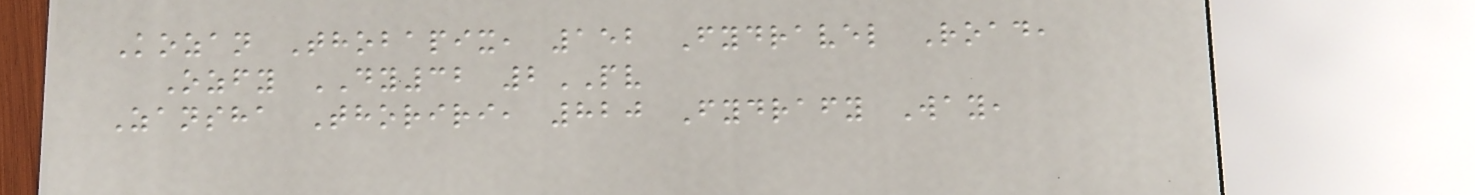Kozan Thobapix, 152 Fydravel Road,
Ozfy DY32 2PV
Zansha Thoriri, 820 Fydrafy Way,
